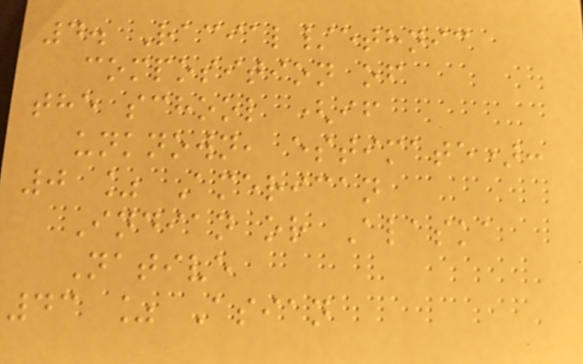4. Racial/ethnic
composition of
the school (if
unknown, estimate):
0 % American
Indian or Alaska
Native
43 % Asian
